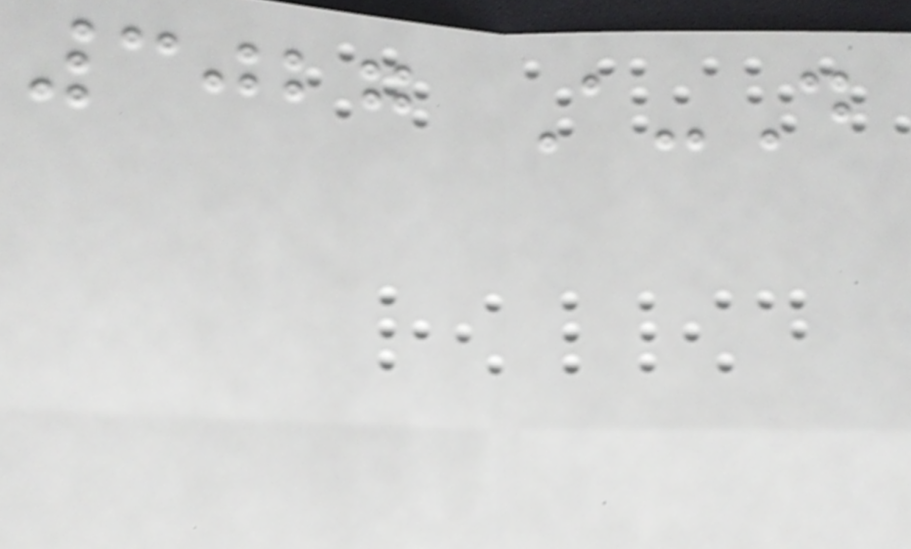3027 A-D
